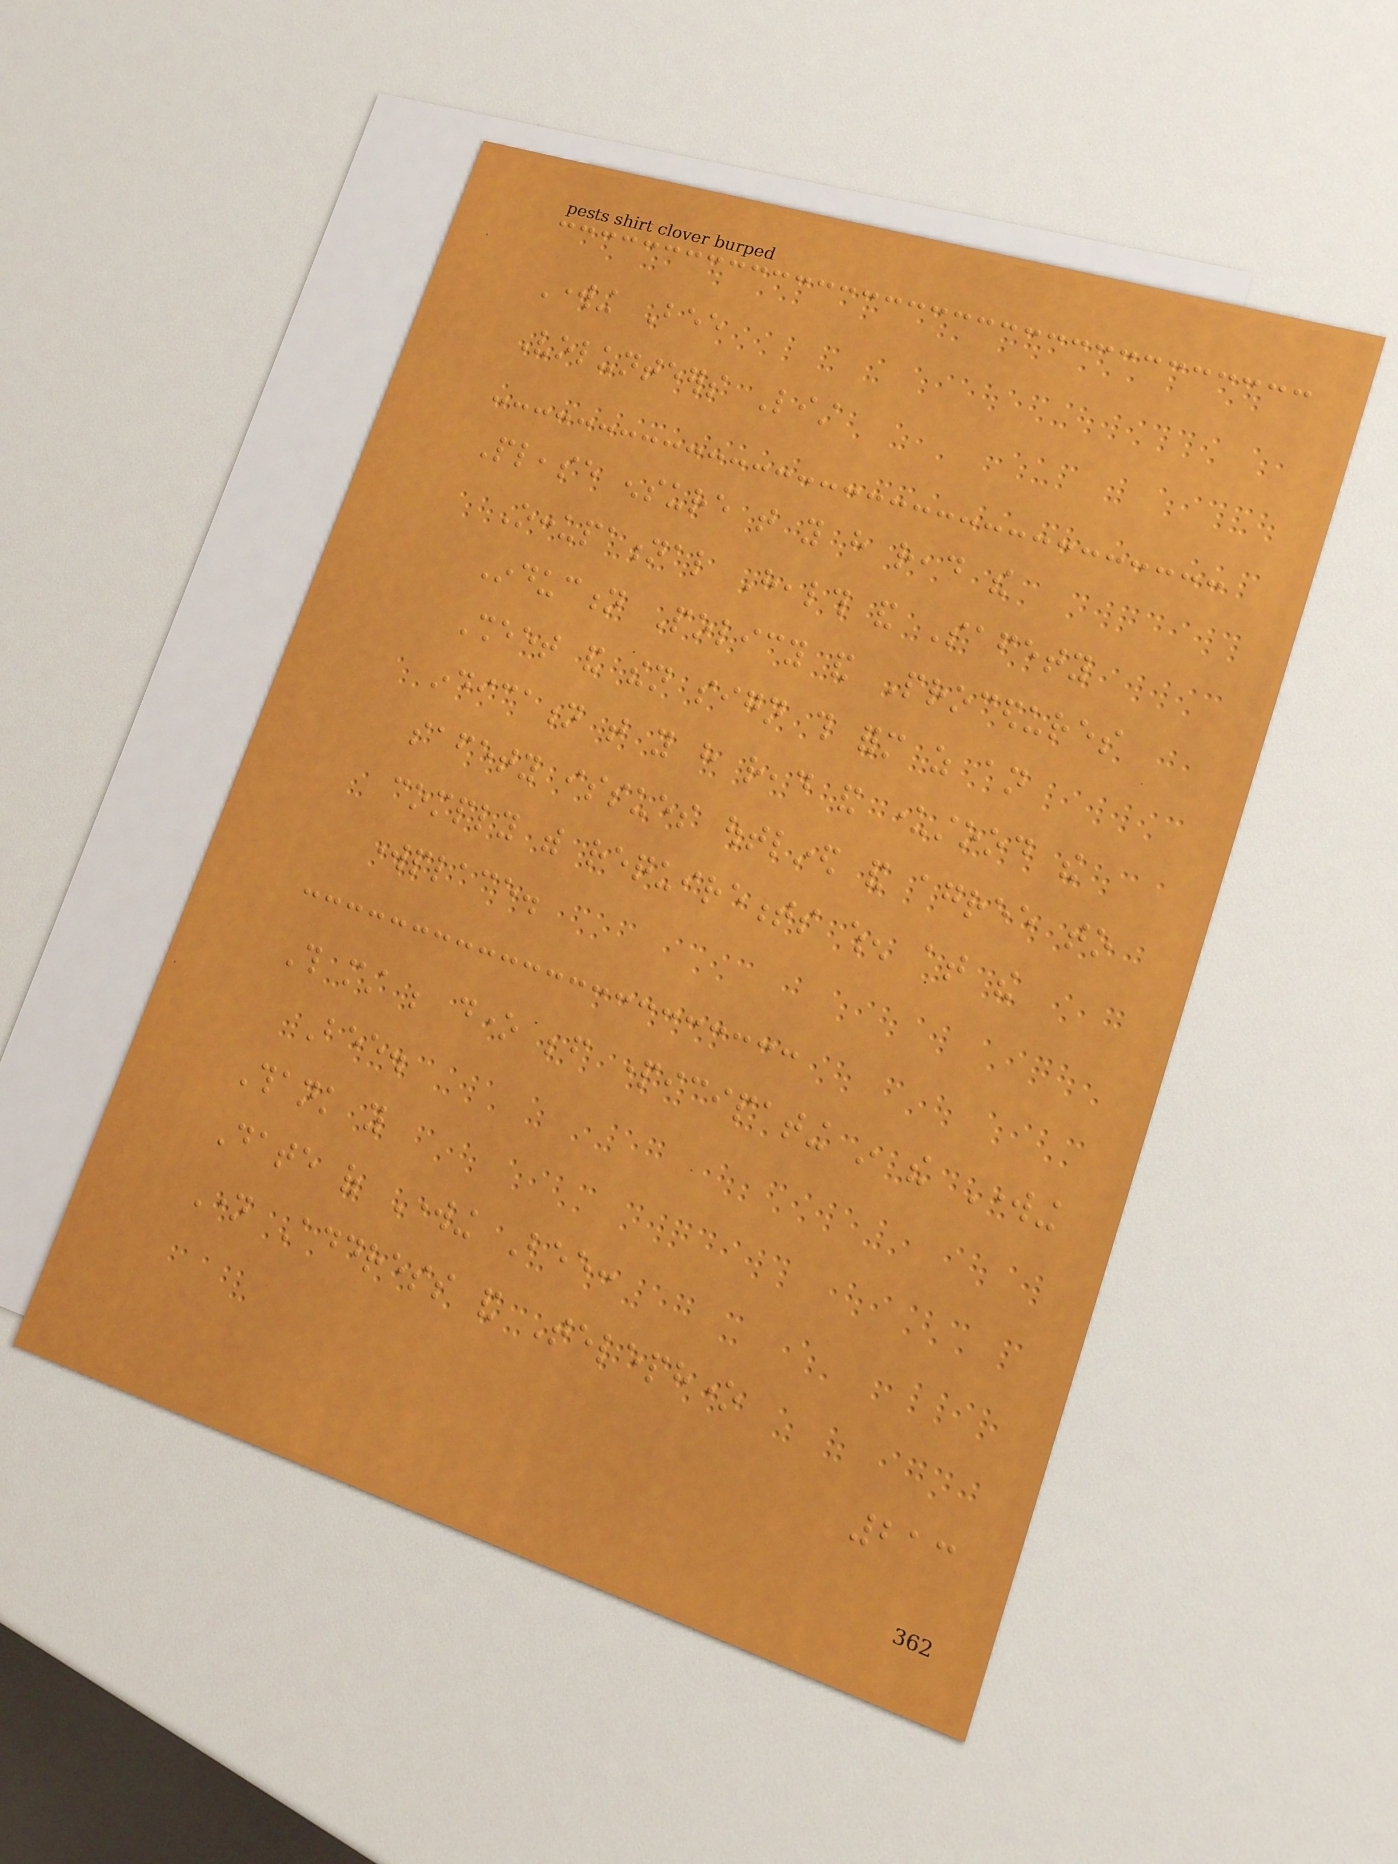Working Bee
Volunteers List
Please ensure that you have read the
Occupational Health and Safety
Induction Policy and Procedures
Sheet and then sign this form as an
indication that you have read and understood the
safety issues outlined and agree to
comply with requirements when at the
workplace.
This must be done before participating in the Working
Bee.
Thank you
Date of Working Bee:
Name Address and Telephone
213
